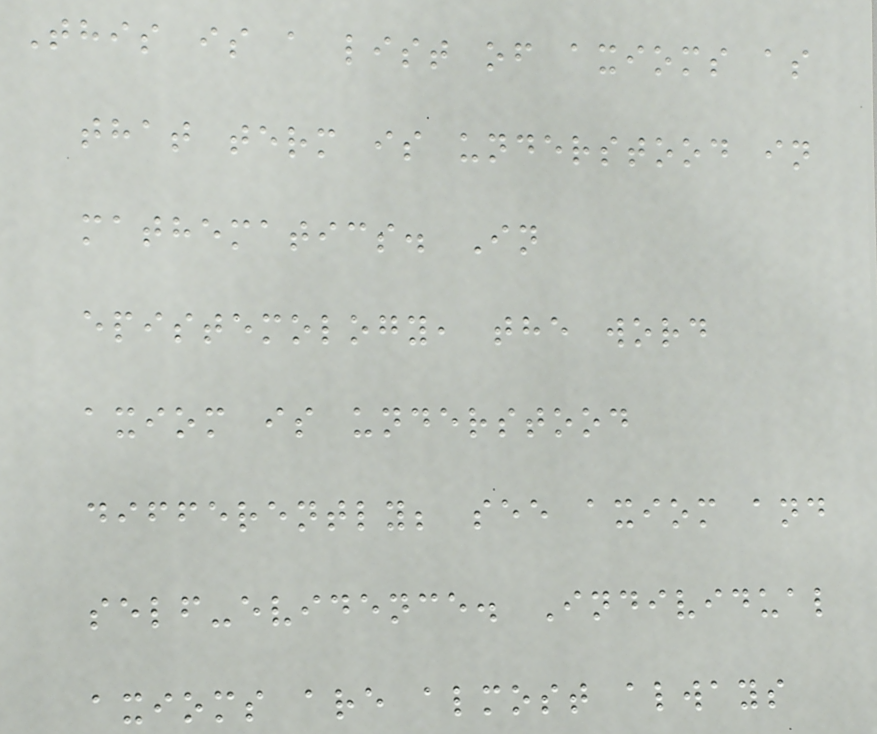This is a list of axioms as
that term is understood in
mathematics. In
epistemology, the word
axiom is understood
differently; see axiom and
self-evidence. Individual
axioms are almost always
